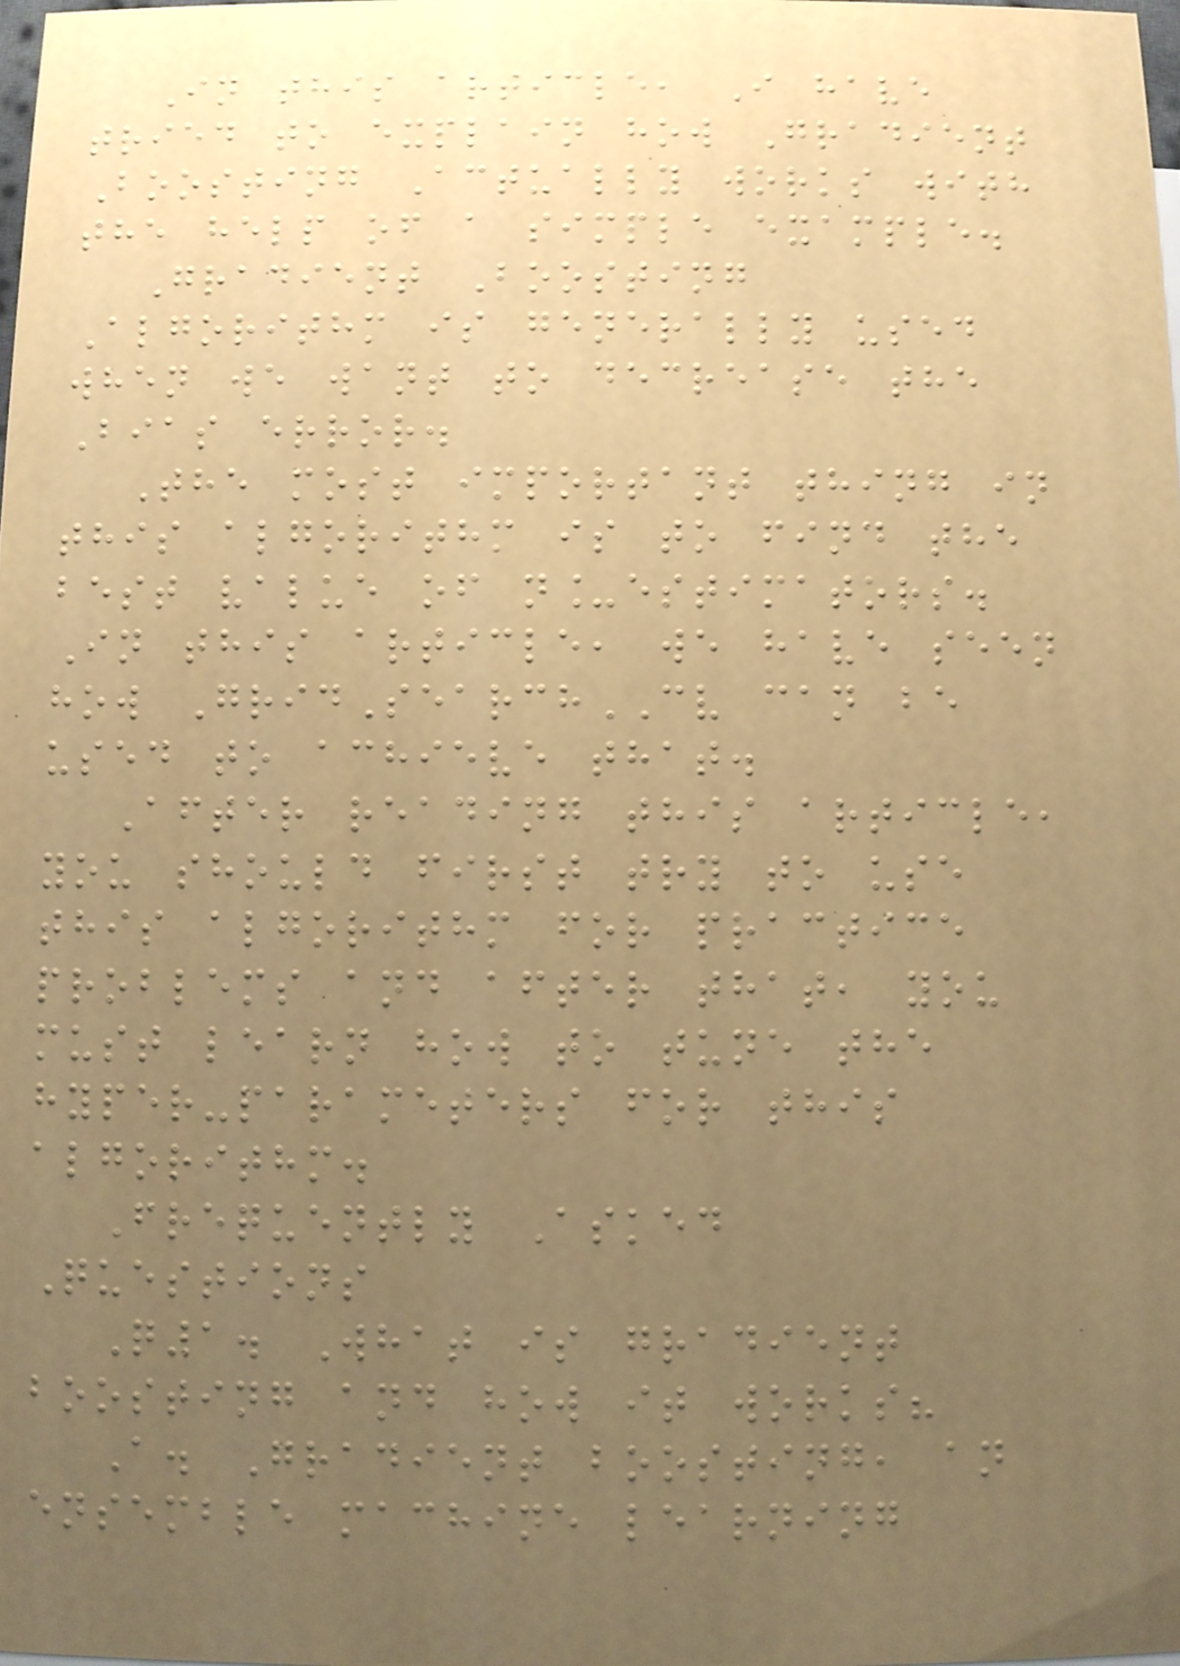In this article, I have
tried to explain how Gradient
Boosting Actually works with
the help of a simple example.
Gradient Boosting
Algorithm is generally used
when we want to decrease the
Bias error.
The most important thing in
this algorithm is to find the
best value of n_estimators.
In this article, we have seen
how GridSearchCV can be
used to achieve that.
After reading this article,
you should first try to use
this algorithm for practice
problems and after that, you
must learn how to tune the
hyper-parameters for this
algorithm.
Frequently Asked
Questions
Q1. What is gradient
boosting and how it works?
A. Gradient boosting, an
ensemble machine learning
